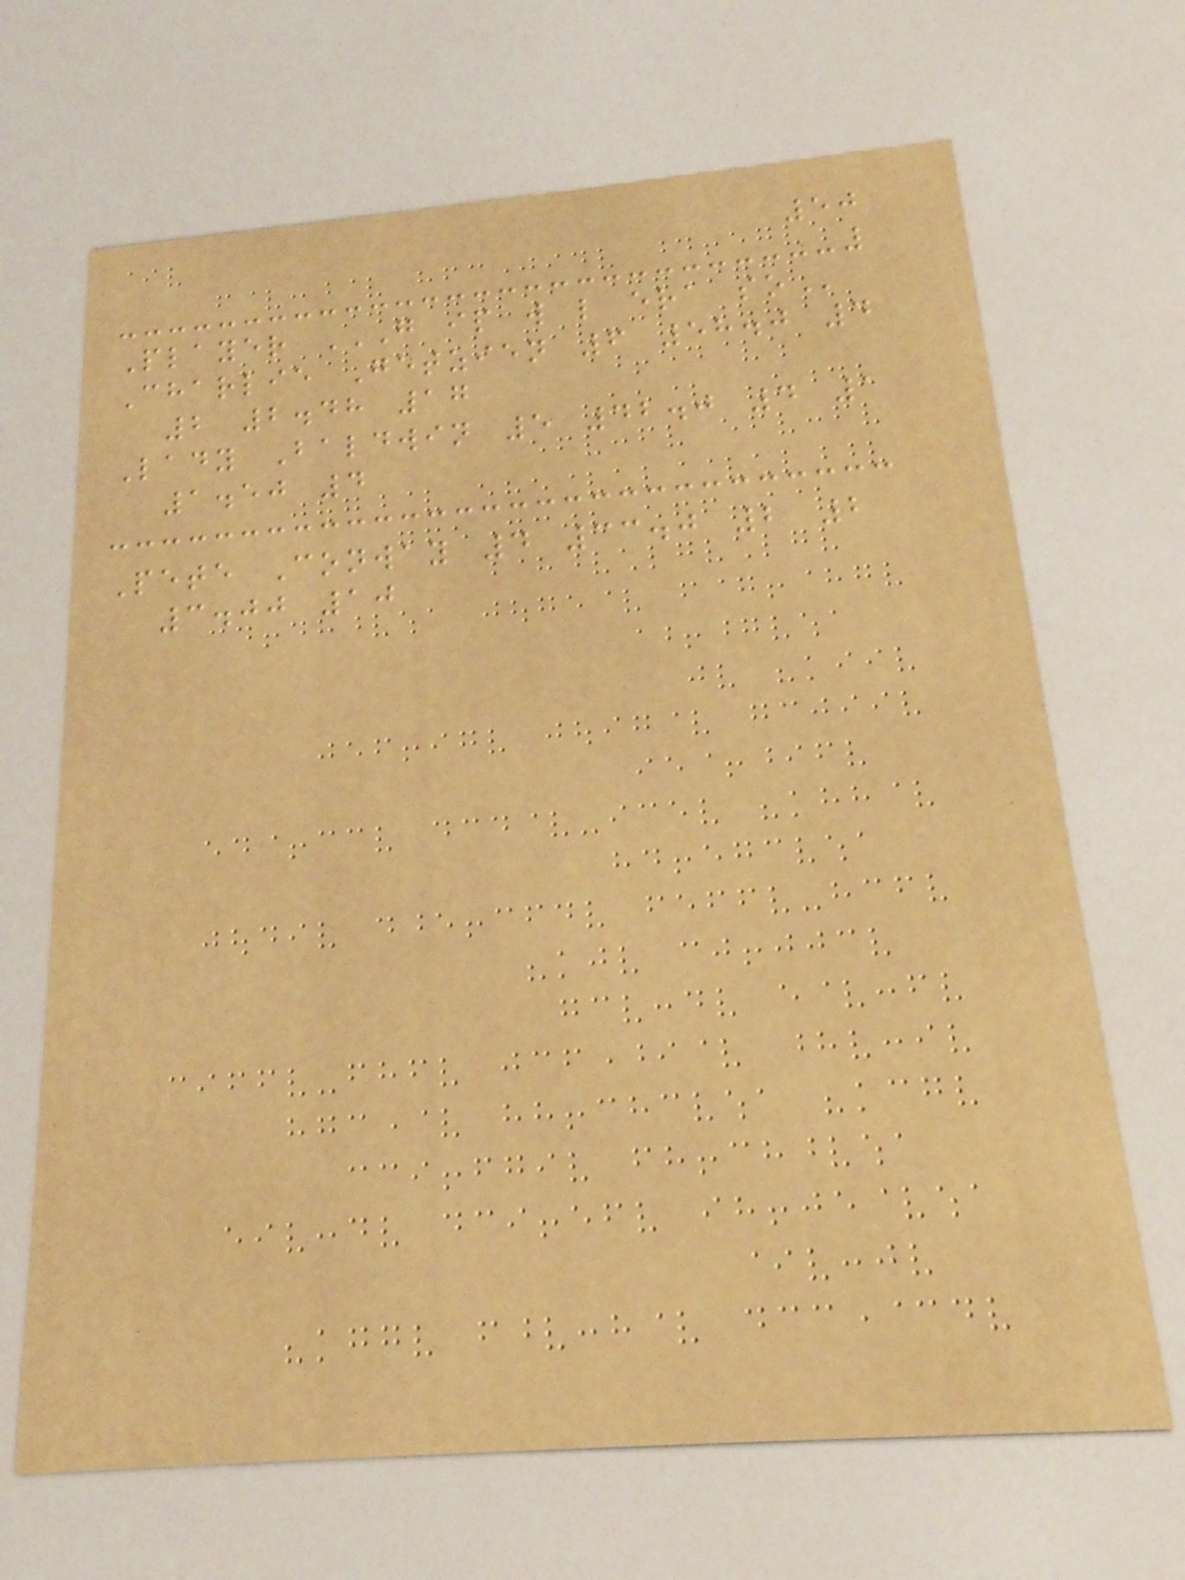50
Player G IP W L ERA SO
Charlie Getzien 6 58.0 4
2 2.48 17
Lady Baldwin 5 42.0 4 1
1.50 4
Pete Conway 4 33.0 2 2
3.00 10
